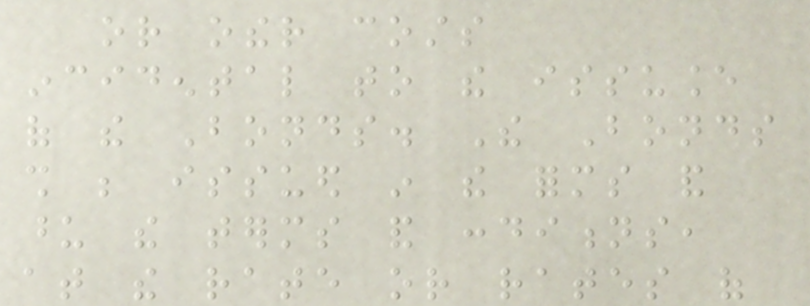or other costs
incidental to the issuance
of the Bonds. The Bonds
shall be issued in the forms and
upon the terms and conditions,
at the rate or rates of
